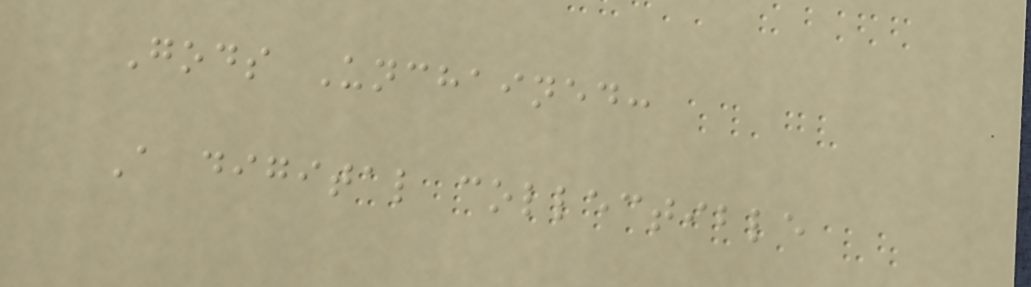Gods Unchained:
A digital collectible
